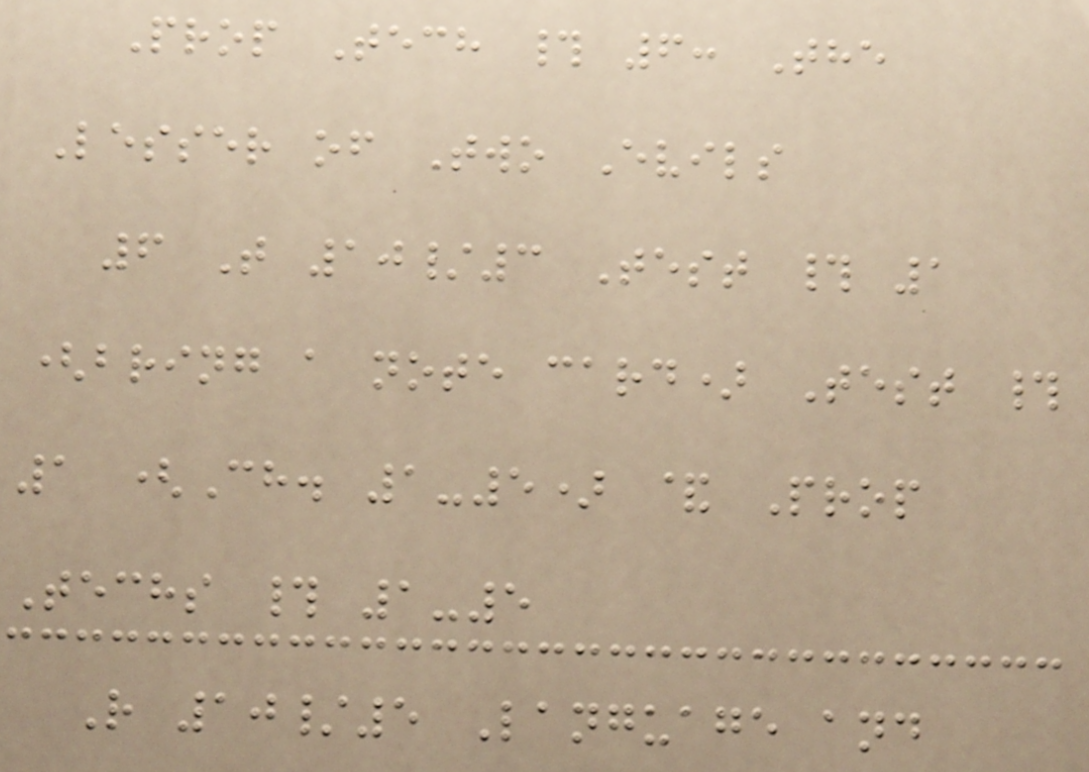Prop Tech # 6: The
Lesser of Two Evils
6 T 10/3 Test # 1
(bring a note card) Test #
1 (Ch. 1-5) & Prop
Techs # 1-5
R 10/5 Language and
